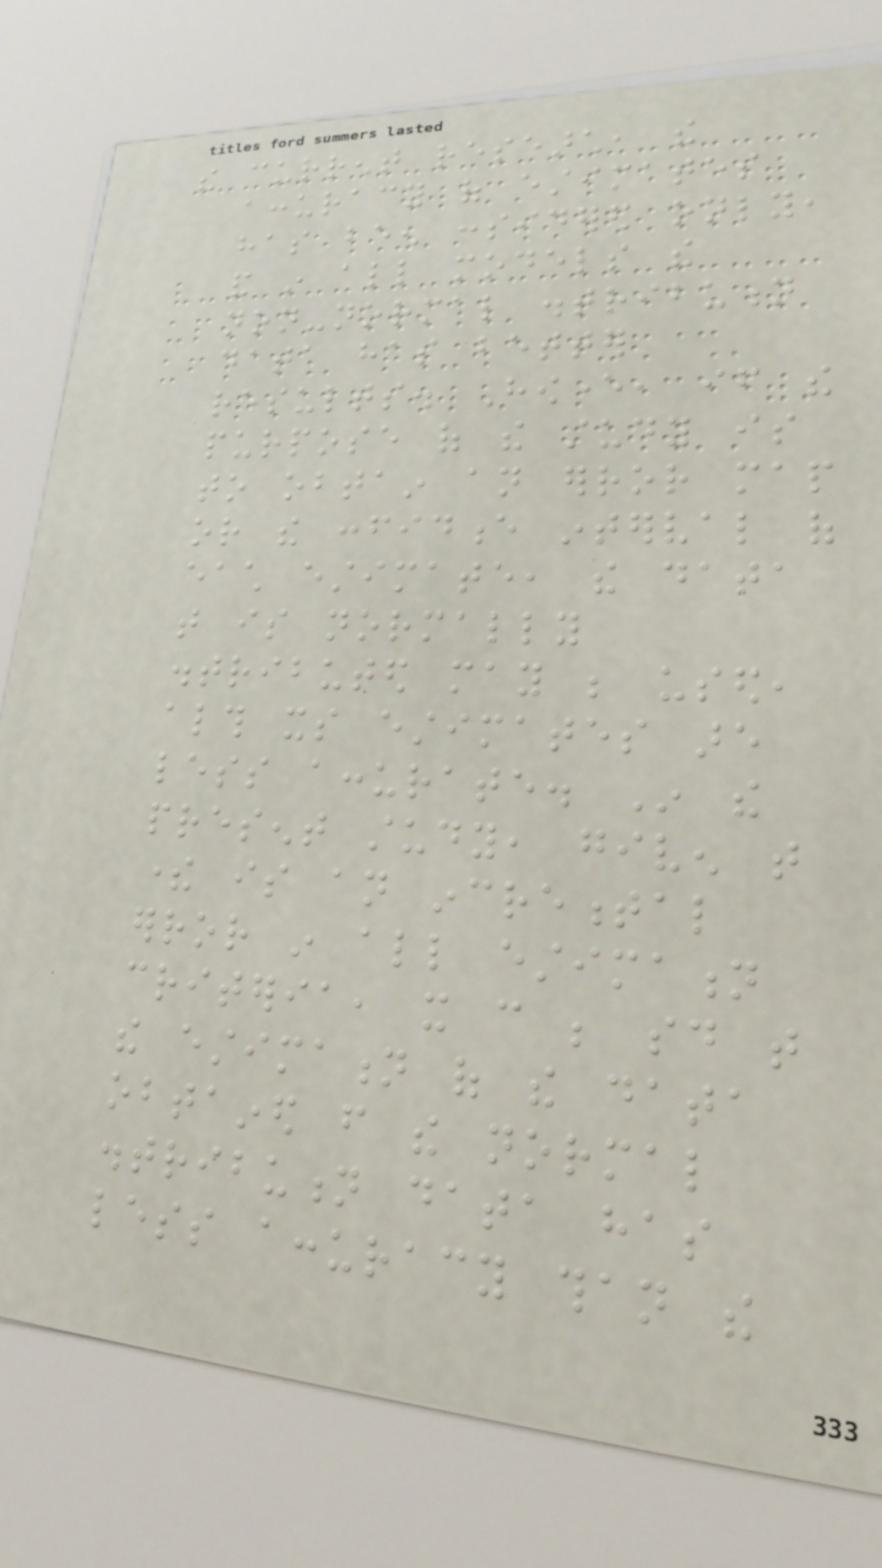the current research, the
accuracy of estimates
has been considered only,
and in all models the
non-normal distribution
data has better
results. However, if the
purpose of the study is
to obtain an error map
or the confidence interval of
each estimate, the data
that is normally
distributed may be used,
although its estimates are
less accurate. In the
present study, given that
there is an incremental
error in all estimation
criteria, it can be said that
the estimation of the data
obtained from the normal
distribution data has
less accuracy than the
